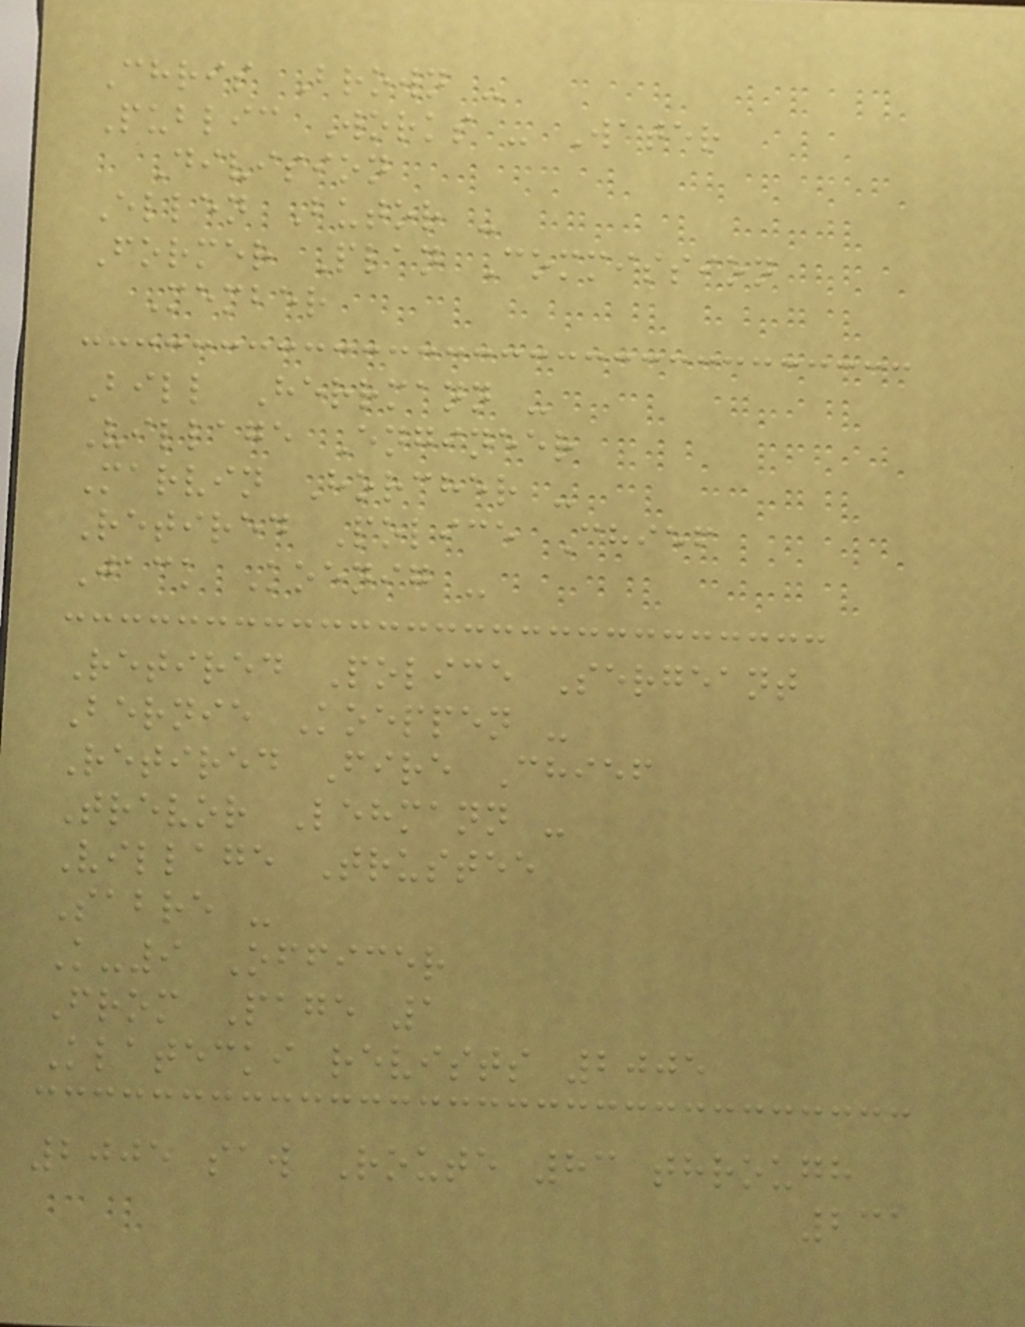Chris Brown -
Public Works - Water
Division
Ellen Butor -
Former Plan Commission
Member
Bill Herrmann -
Village Engineer
Marvin Horcher -
Retired Police Chief
Jack Koenig -
Retired Police Sergeant
Bernie Koeppen -
Retired Fire Chief
Trevor Lehmann -
Village Trustee
Sabre -
K-9 Officer
From Page 1
Klatecki revists 2005
2005 saw Route 83 through
231
